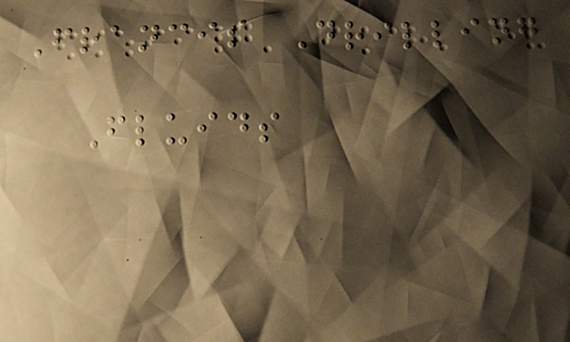Francis Drilling
Fluids
